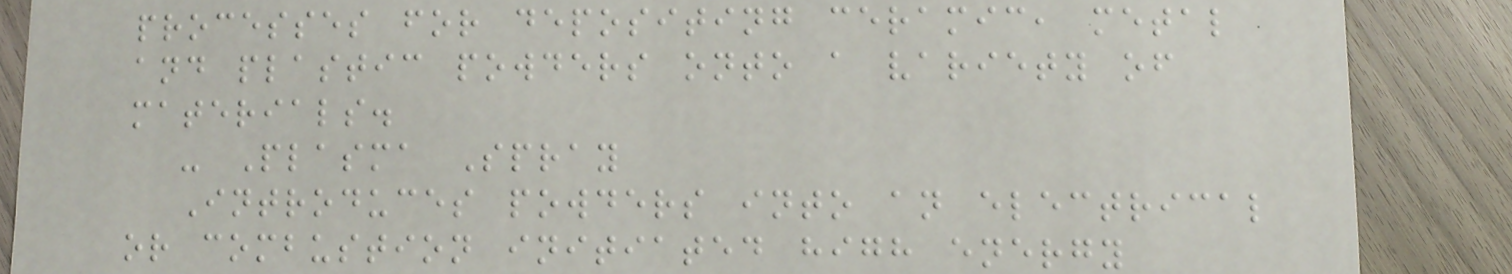processes for depositing ceramic, metal
and plastic powders onto a variety of
materials.
- Plasma Spray
Introduces powders into an electrical
or combustion initiated high energy
